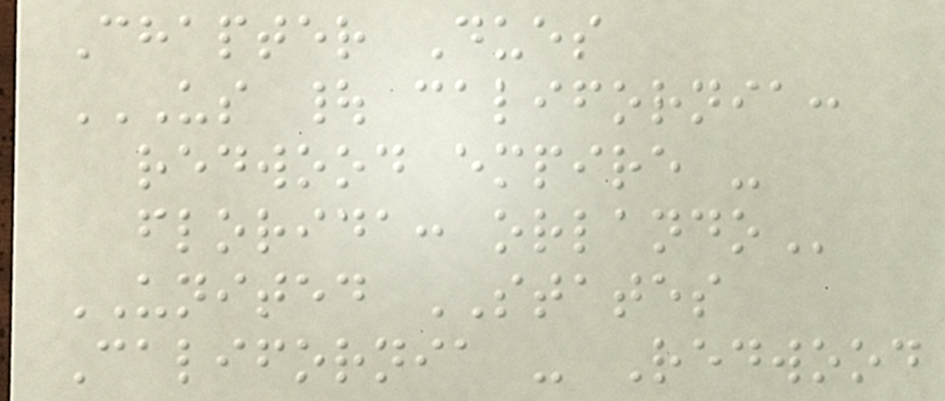Chapter Dues
US | CALIFORNIA:
REDWOOD EMPIRE -
FLORIDA: ORLANDO
UNITED STATES
California - Redwood
